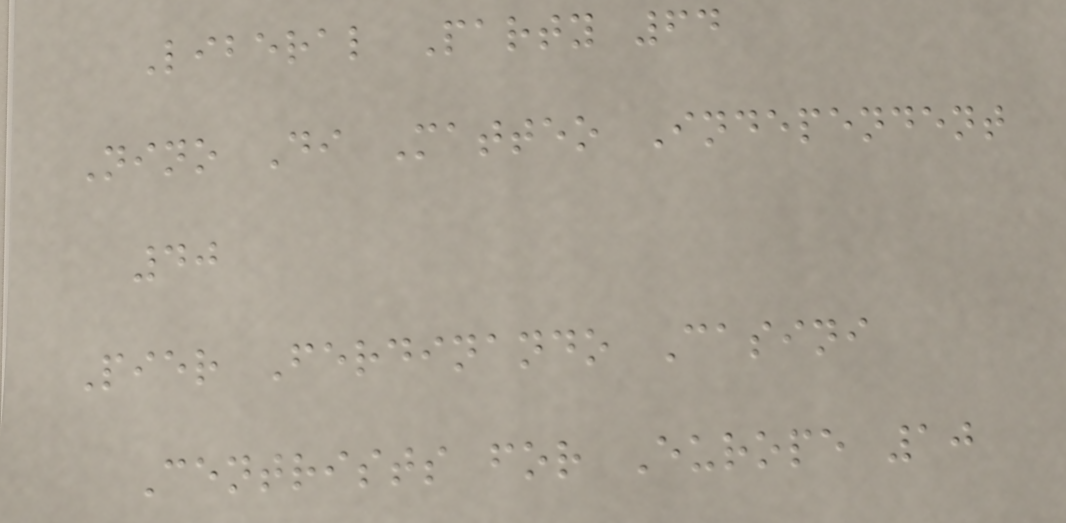Liberal Party 64
Nino Di Matteo Independent
40
Pier Ferdinando Casini
Centrists for Europe 10
